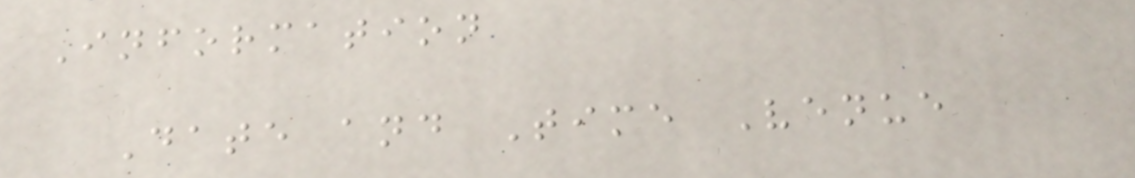Information
Date and Time Venue
